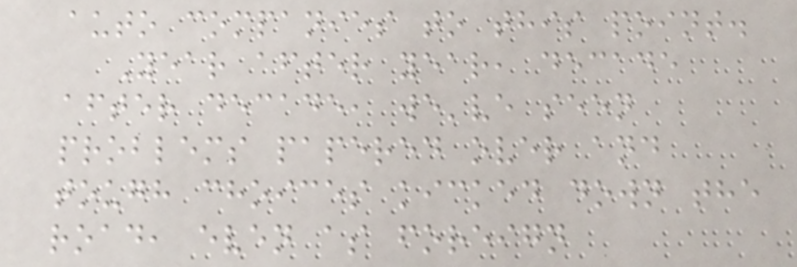auto companies to this point.
Year after year, decade
after decade, we've seen
problems papered over and
tough choices kicked down the
road, even as foreign
